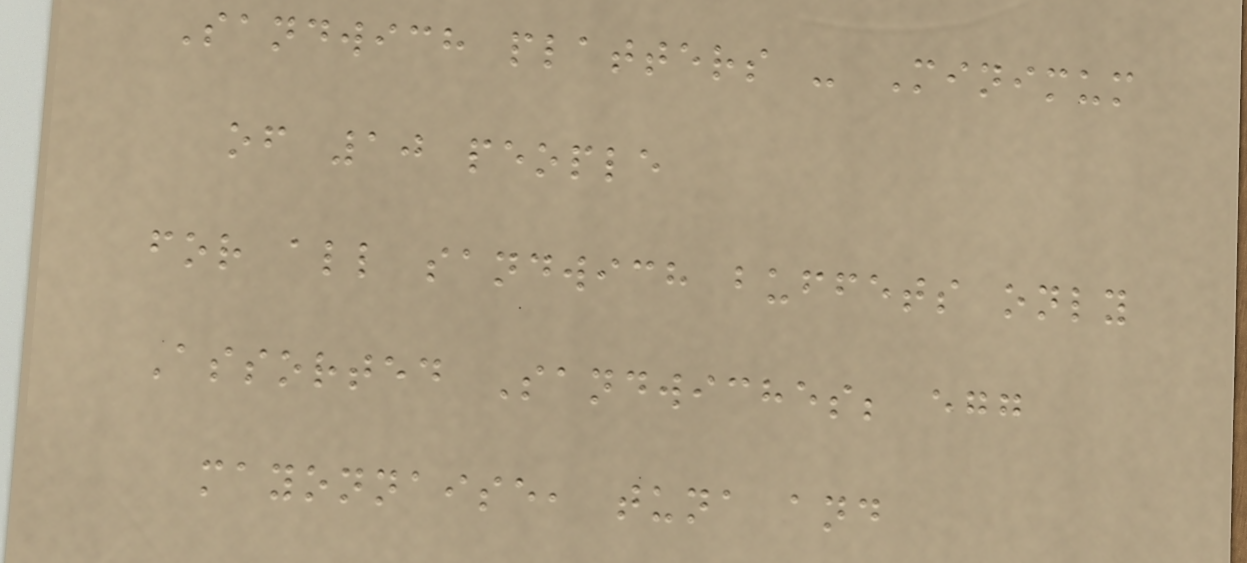Sandwich platters - Minimum
of 10 people
for all sandwich buffets only
Assorted Sandwiches; egg
mayonnaise, tuna and
